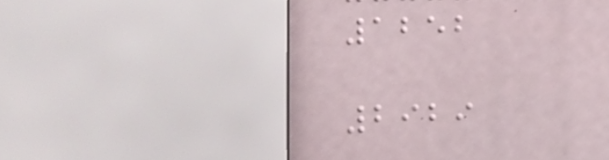1252
2929
